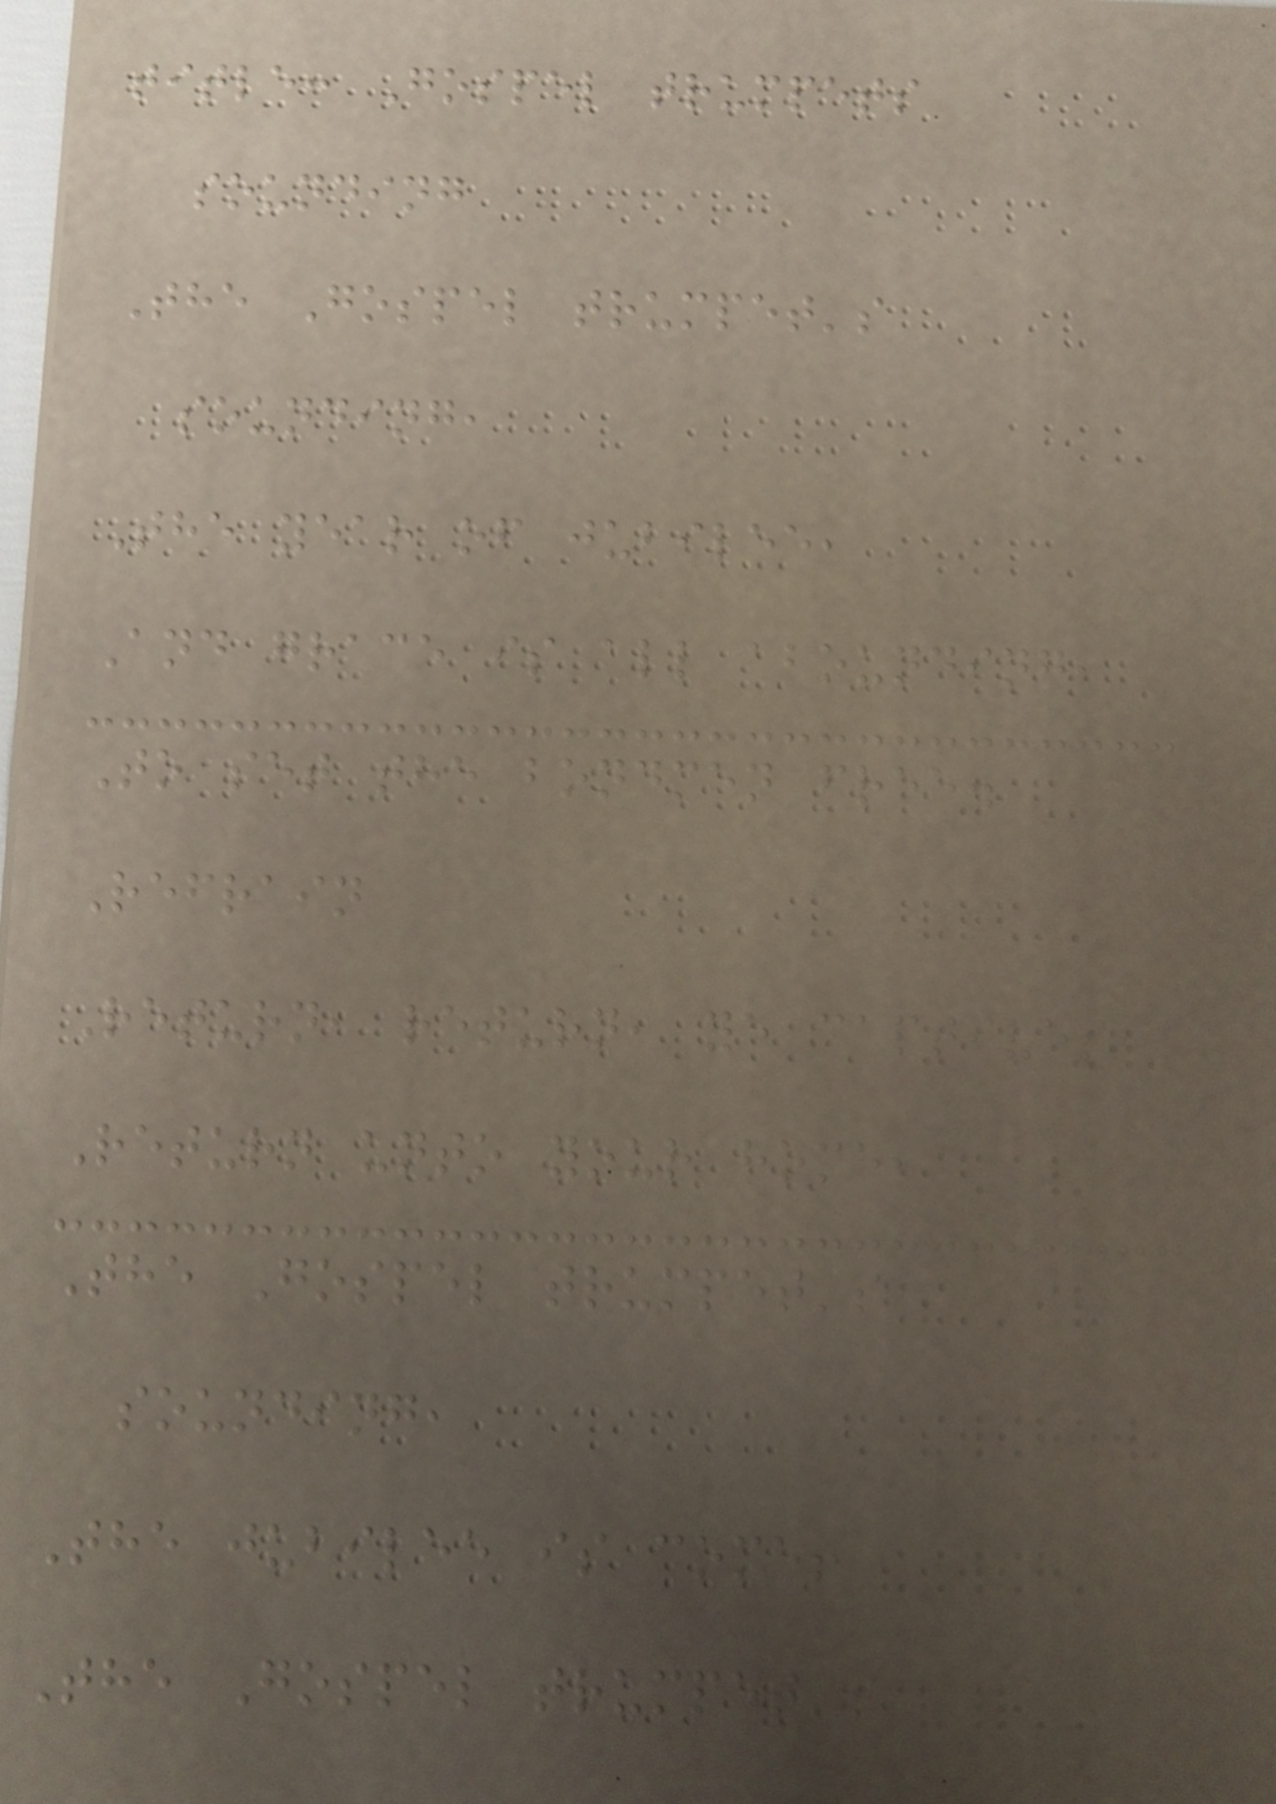title: Gospel trumpets
sounding
The Gospel trumpet's
sounding,
The year of jubilee,
And grace is all abounding,
To set the bondmen free.
Refrain
Return, return, ye captives,
Return unto your home,
The Gospel trumpet's
sounding,
The jubilee is come!
The Gospel trumpet's
